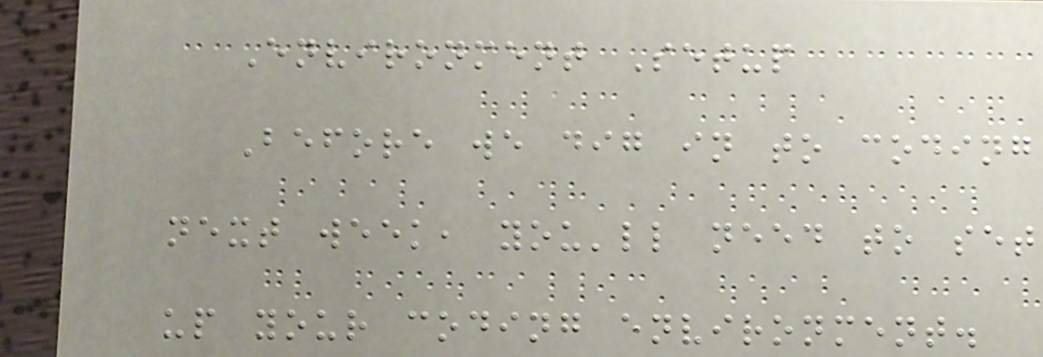Environment Setup
Before we dig in to coding
next week, you'll need to set
up your coding environment.
